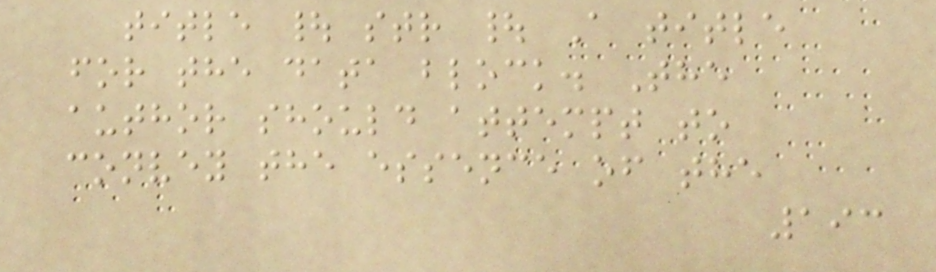title | str | A title
for the data block. The
author should attempt to
convey the essence of the
193
